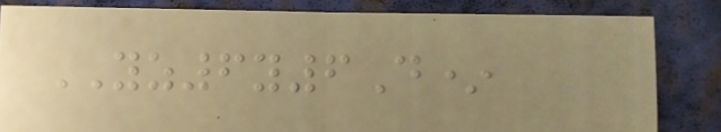YZ6y6D*
